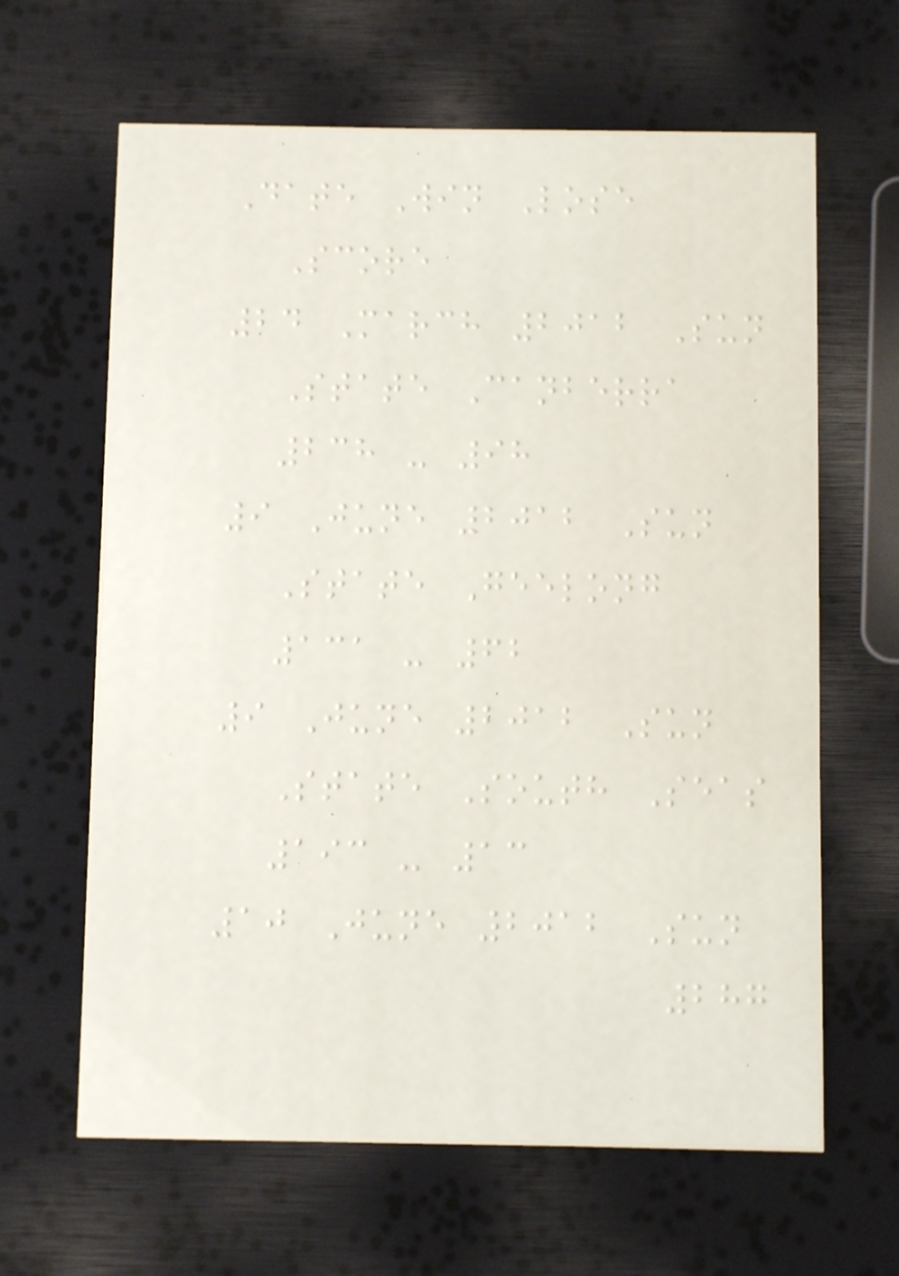Date Win Lose
Score
24 March 2012 Sun
State Canberra
238 - 98
9 June 2012 Sun
State Geelong
131 - 62
9 June 2012 Sun
State South Seas
193 - 13
10 June 2012 Sun
287
